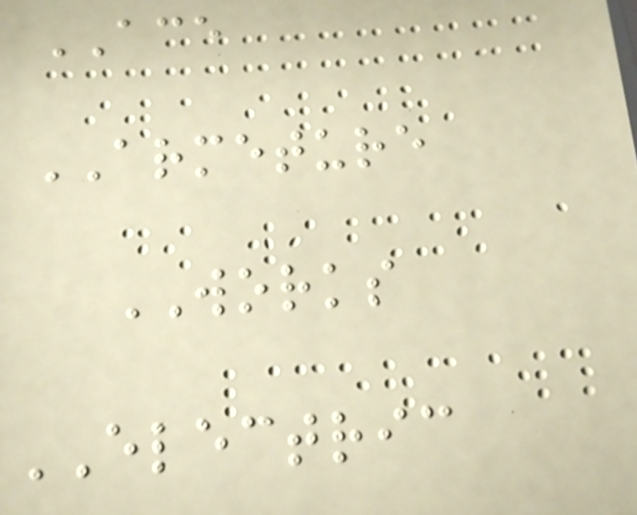ACE
ARMETURE
WORKS
ELECTRIC
